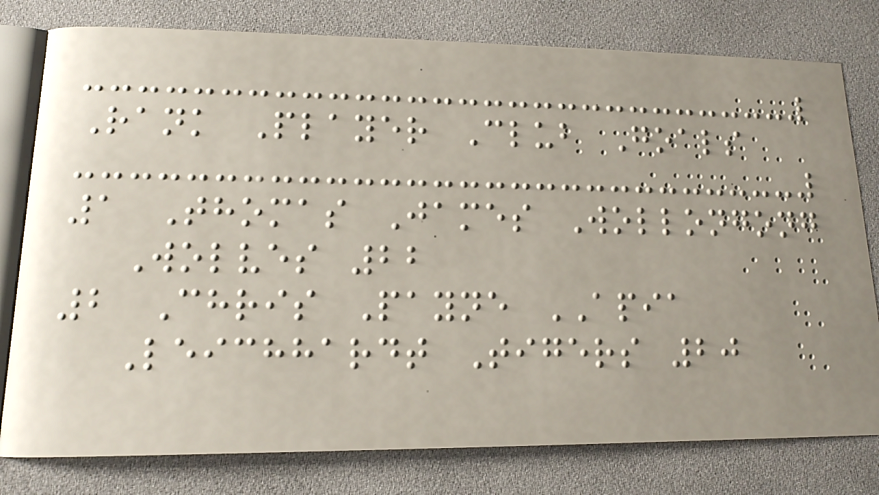Rank Player Club Goals
1 Thomas James Wollongong
Wolves 22
2 Chris Payne APIA
Leichhardt Tigers 20
